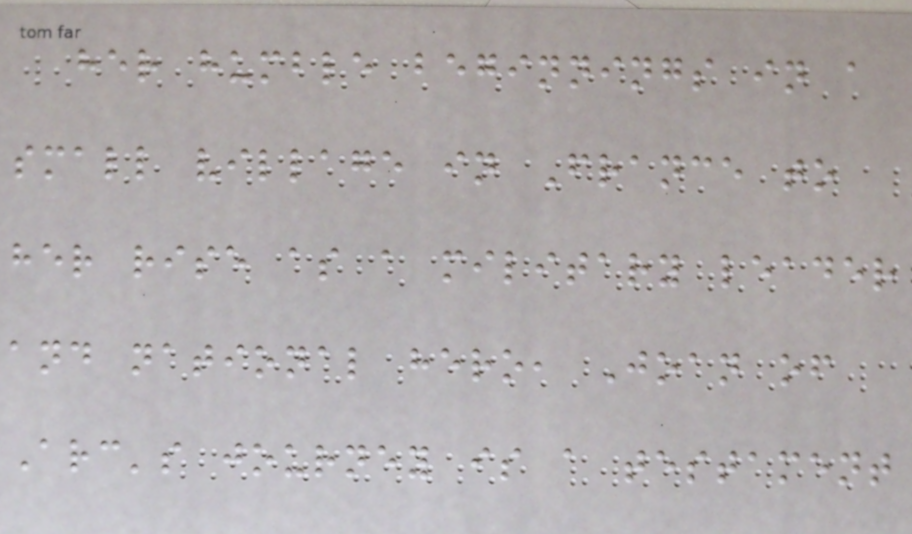her humble beginnings in a
small village in France to
her rise as a military leader
and national hero, Joan of
Arc's journey is a testament
